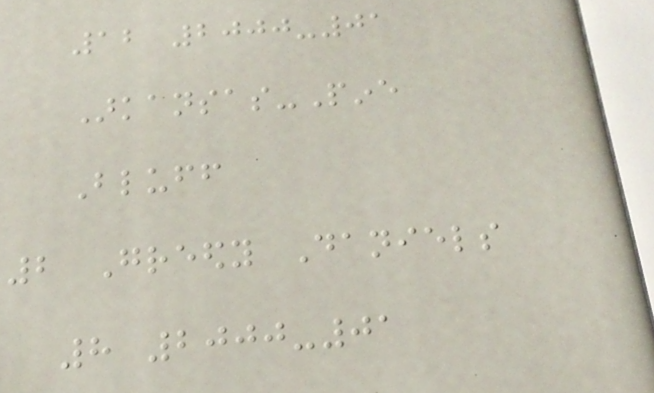12 2000-01
Arkansas-Pine
Bluff
2 Greedy Daniels
8 2000-01
